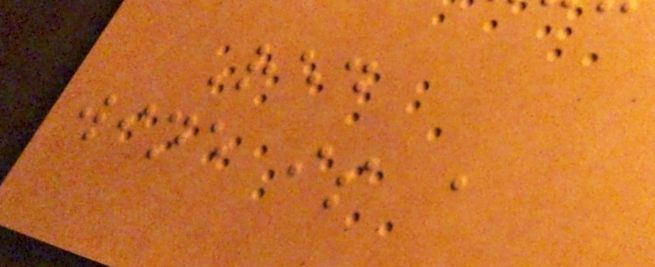Red
wine is a
